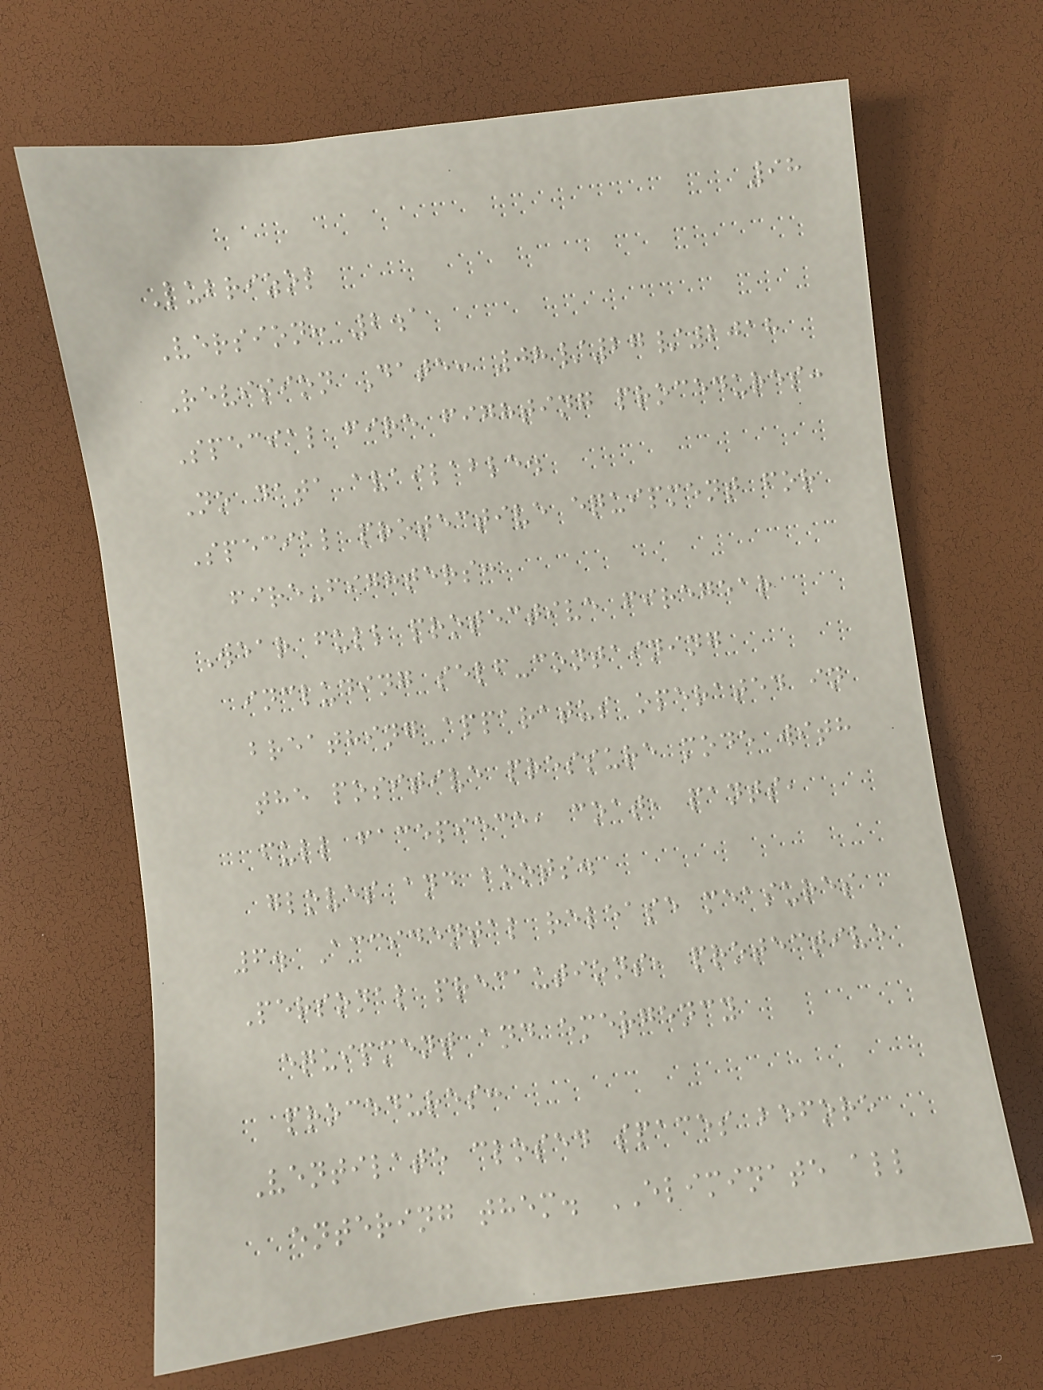98
Lubrizol
Version: 2.1
Revision Date: 08/27/2018
Special fire fighting procedures:
No data available.
Special protective equipment for
fire-fighters:
Wear full protective firegear
including self-containing
breathing apparatus operated in
the positive pressure mode with
full facepiece, coat, pants,
gloves and boots.
6. Accidental release measures
Personal precautions, protective
equipment and emergency
procedures:
Ventilate closed spaces before
entering them. ELIMINATE all
